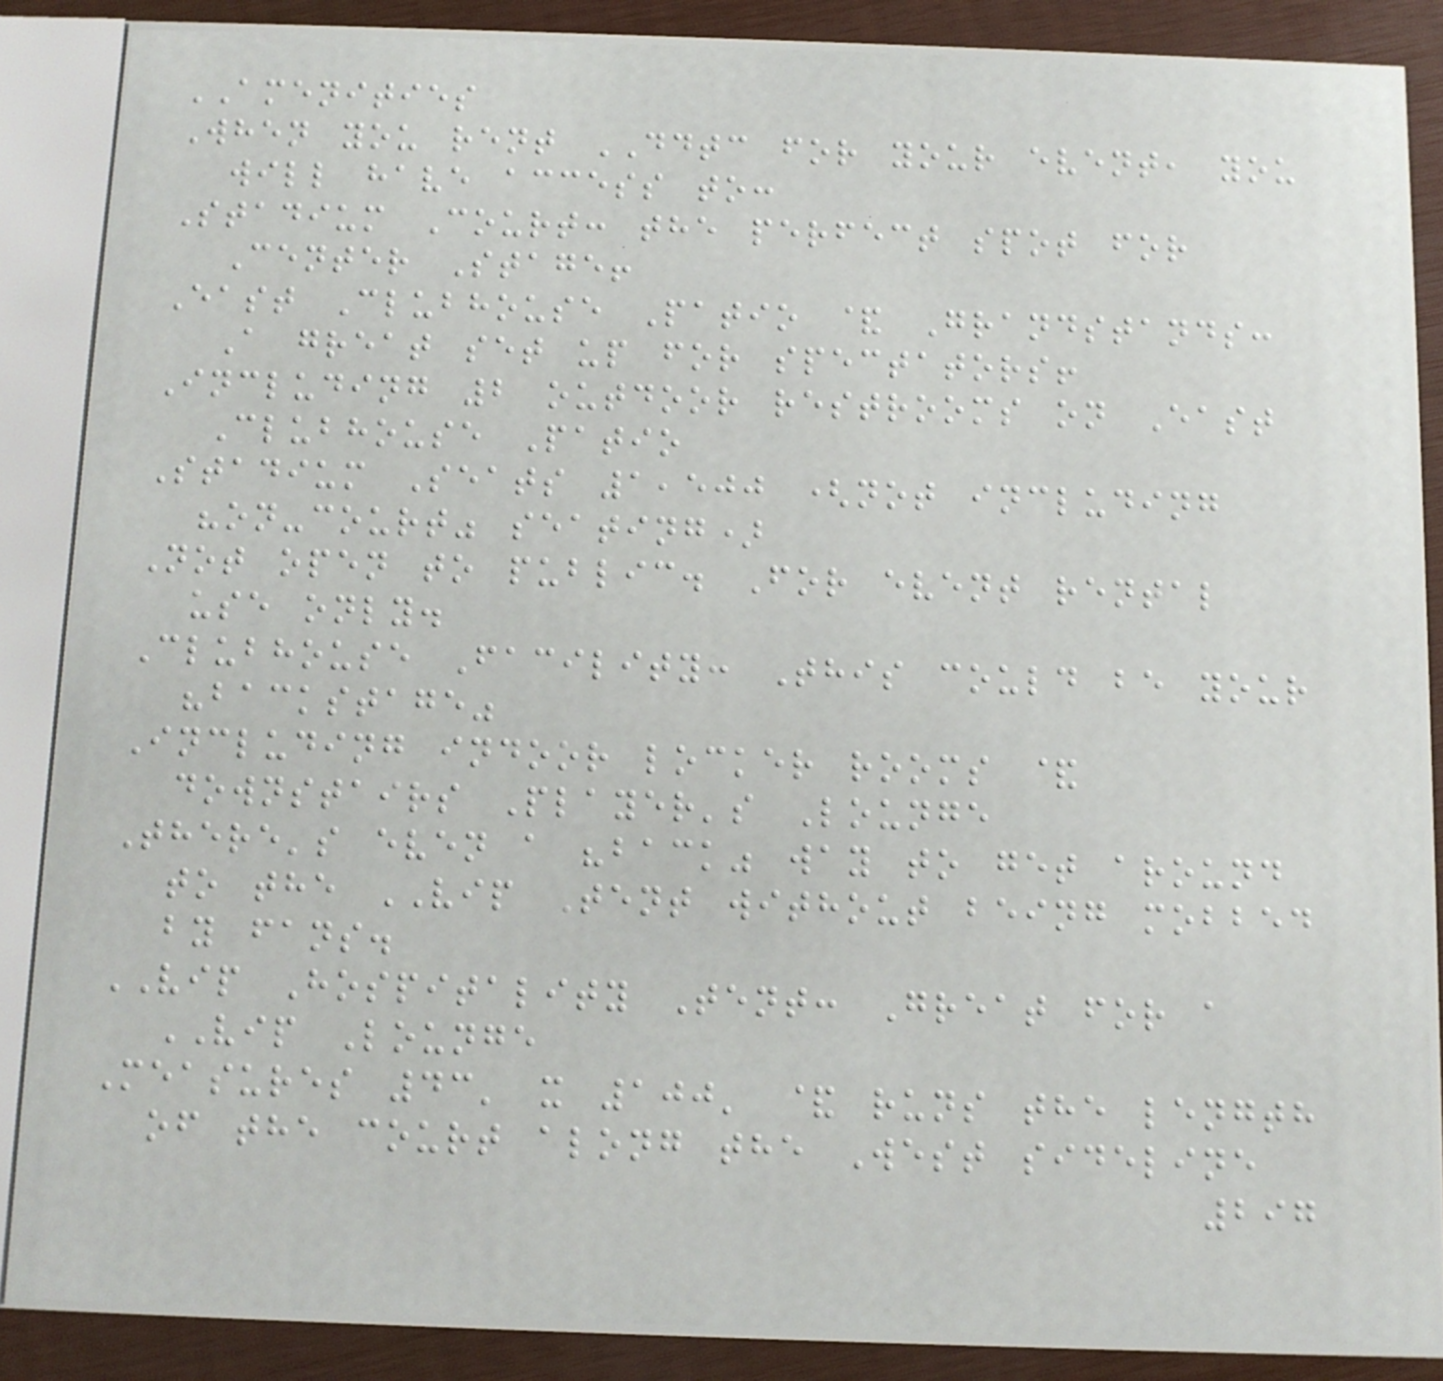AMENITIES
When you rent DDTC for your event, you
will have access to:
Stadium Court: the perfect spot for
Center Stage!
East Clubhouse Patio & Grandstands:
A great set up for spectators!
Including 2 outdoor restrooms on East
Clubhouse Patio
Stadium Seats 1,500 (not including
"on-court" seating)
Not open to public. For event rental
use only.
Clubhouse Facility: This could be your
"backstage"
Including indoor locker rooms &
downstairs Player's Lounge
There's even a "back" way to get around
to the VIP Tent without being mobbed
by fans.
VIP Hospitality Tent: Great for a
VIP Lounge
Measures 43' x 100' & runs the length
of the court along the West sideline
297
